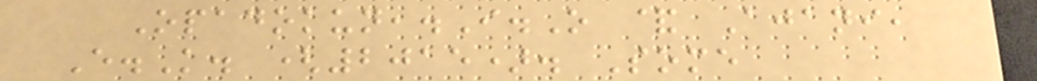Opadokun,.I.O & Ajani,
E.K. (2015). Some
